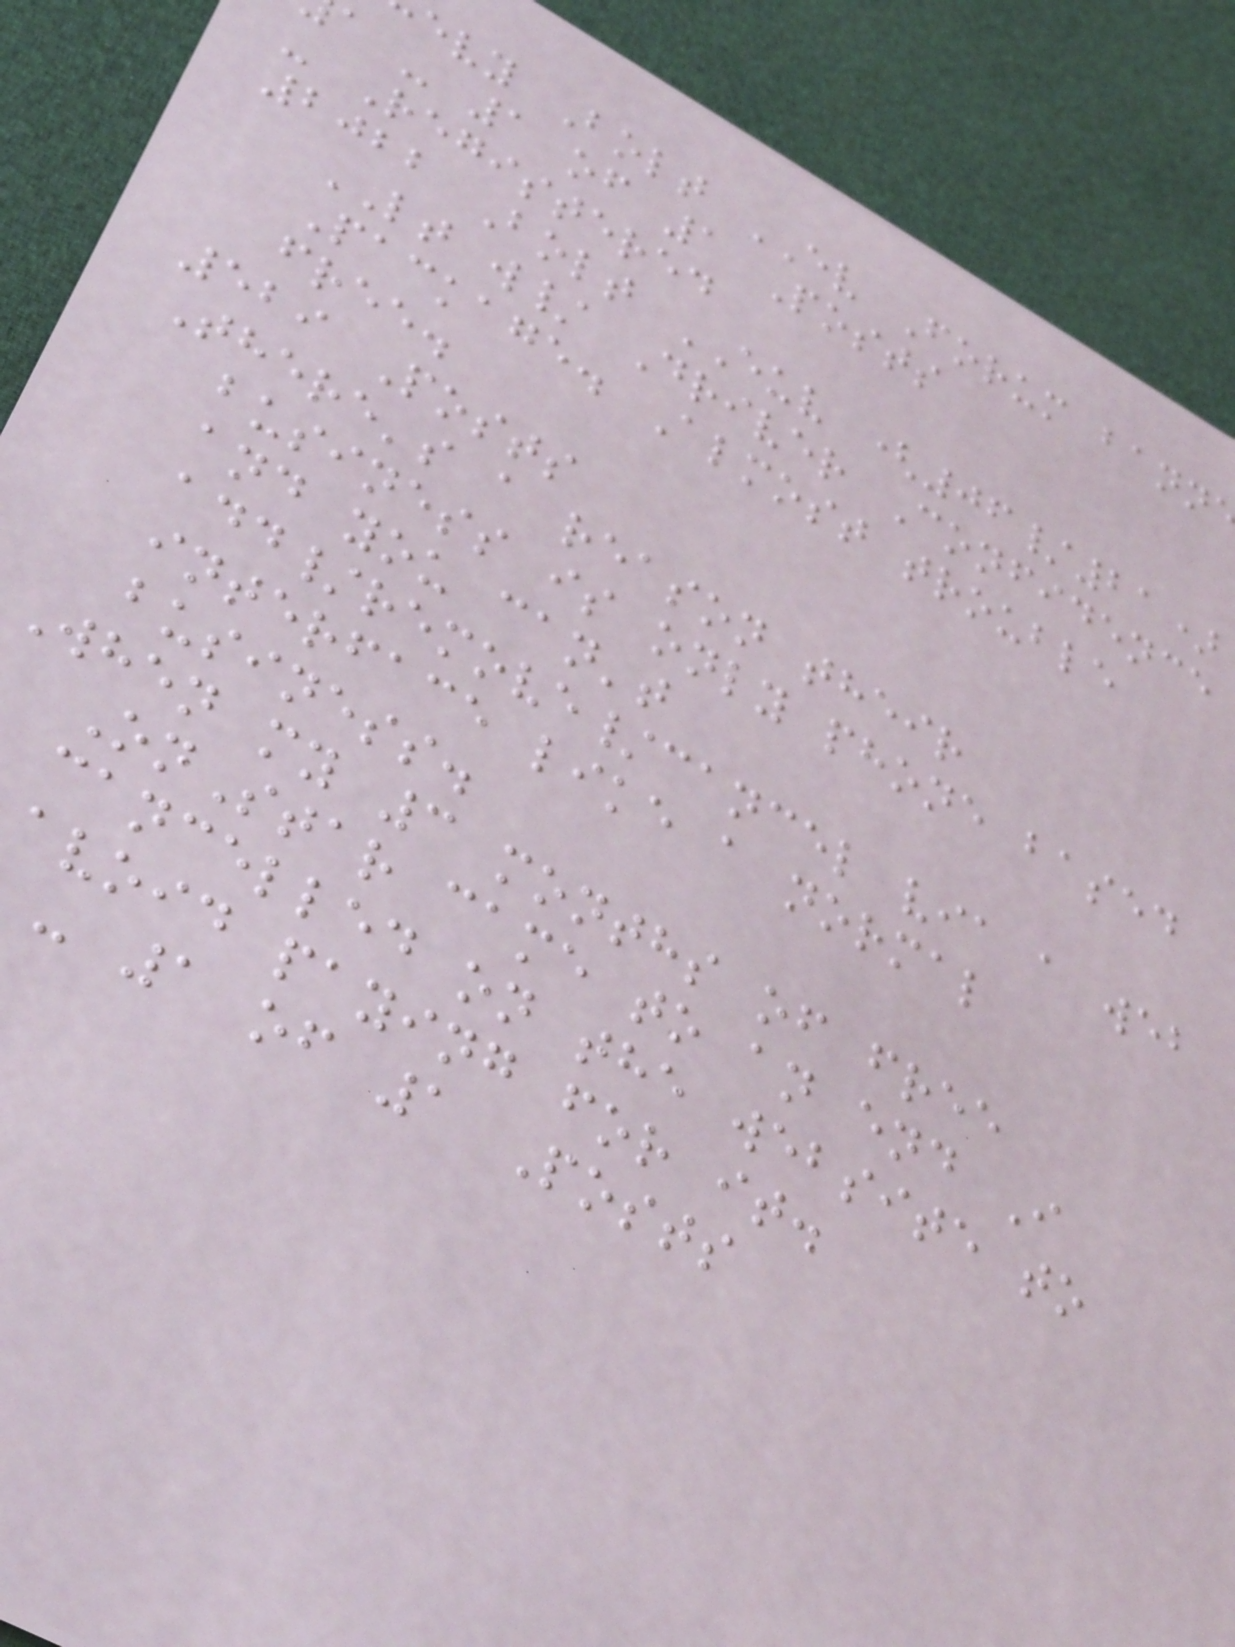evy Bolt EV Forum bann
a - 1 of 1 Posts
- Registered
2022 Bolt EUV (06/21)
LT w/ Driver Confidence
Package. Almost trouble
free.
529 Posts
There's a reason their
business is only phone based
and you can't
add/remove/cancel via a web
interface like a normal
business.
When my 3 months of free
OnStar came to an end I
cancelled on the website to
avoid paying for it.
- 1 of 1 Posts
